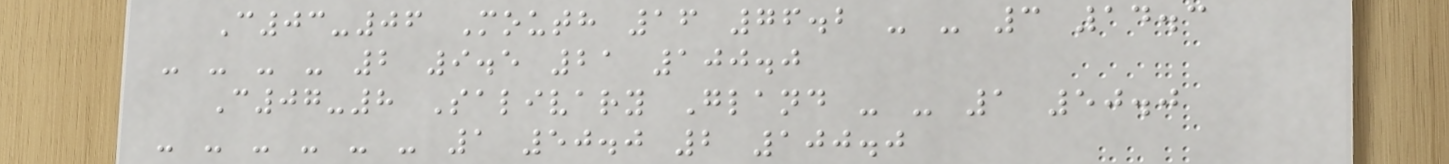C03-06 Mouth 16 76.2 - - 3 14.3
- - - - 2 9.5 21 100.0
C07-8 Salivary Gland - - 1 50.0
- - - - - - 1 50.0 2 100.0
